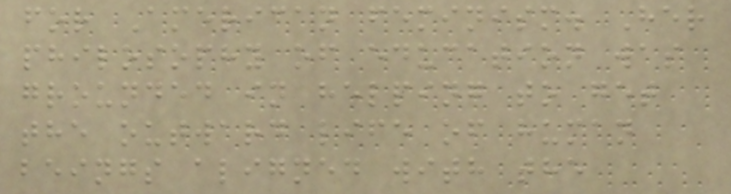for American feminism. Her
philosophy of education was
grounded in helping to get
the outward life of human
beings aligned with the
